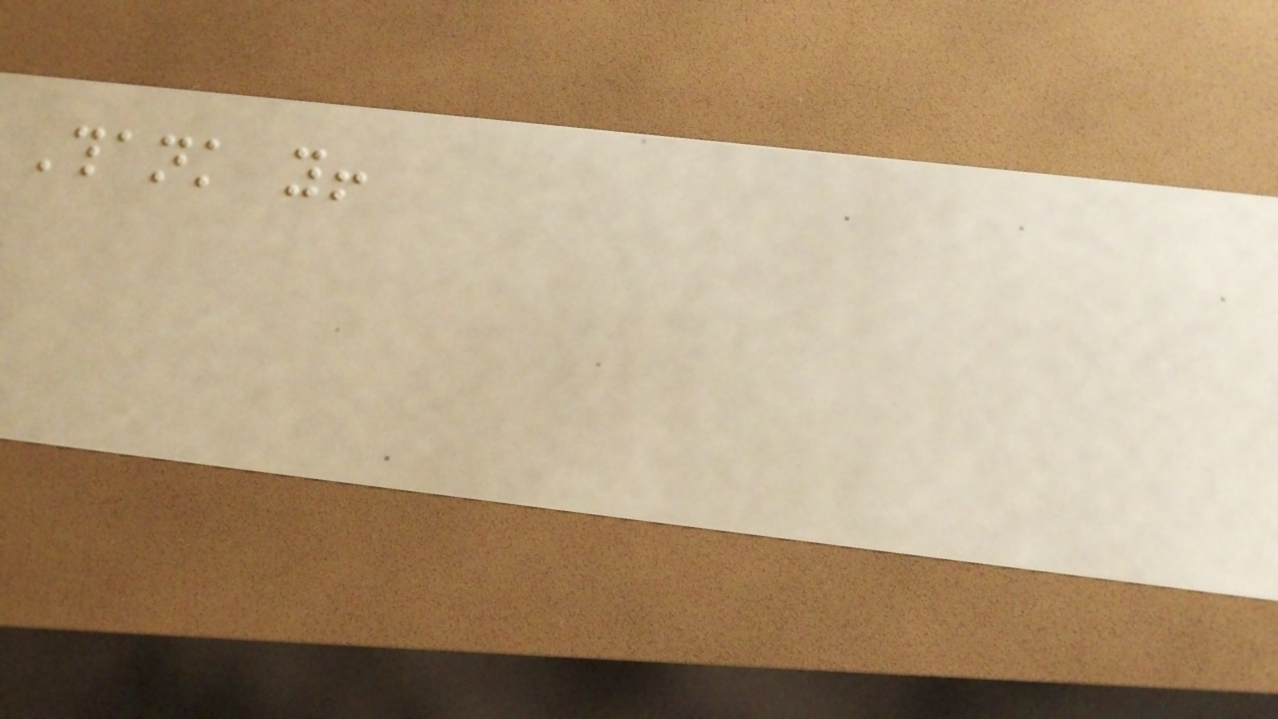Thank you!
